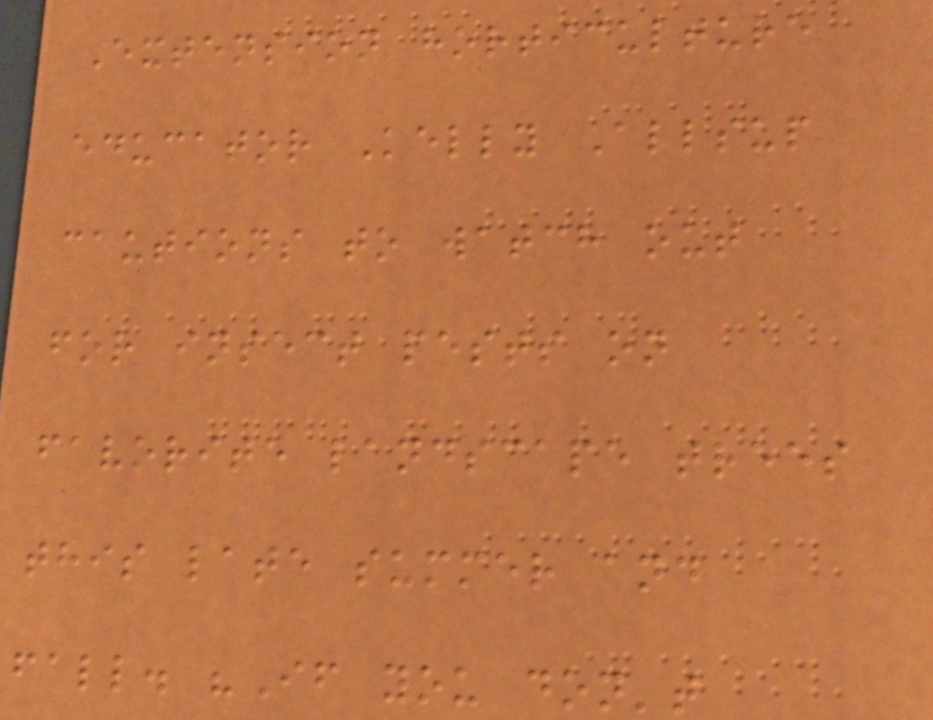Extension horticulture
educator Kelly Allsup
cautions to watch out
for insect pests on
favorite landscape trees
this late summer and
fall. "If you don't
